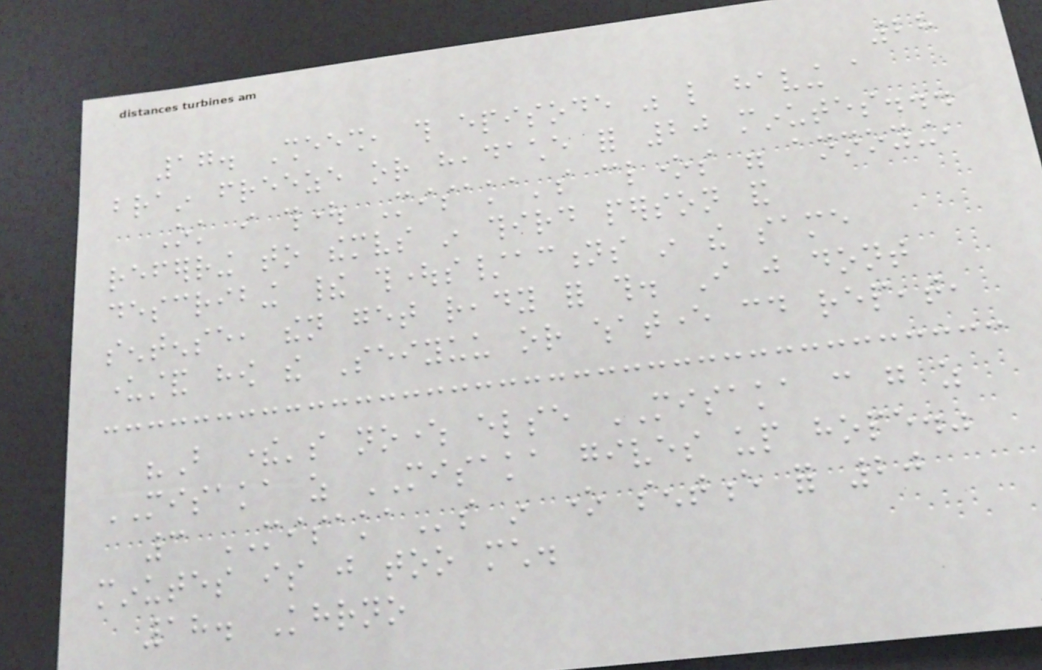28
17. Sheesh, this episode was like having a
brain freeze or headache for 20 minutes...
Ok i thought Misaka's clones were annoying,
referring to themselves in third person and
describing their thoughts/actions in the same
sentense, then get ready for this. I just dont
understand how the Seiyuu or whatever could repeat,
"But there's nowhere else MISAKA can go as
MISAKA as MISAKA gives up hope."
3 MISAKAs in one sentence for 20
minutes is just too much.
18. Khrno
